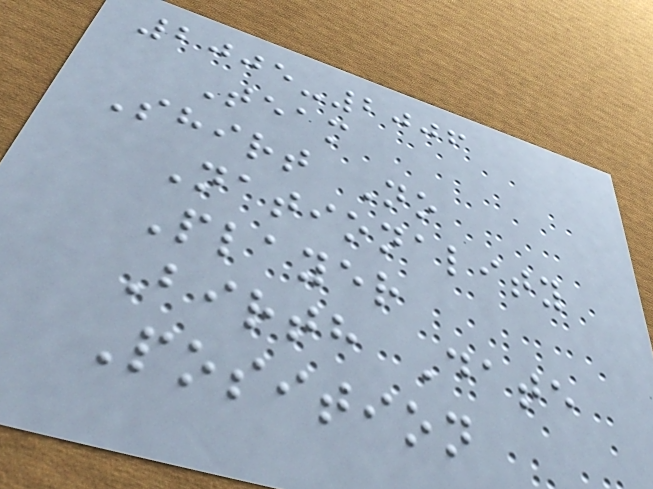2005-2006
Team
Shirt No
Nationality
Player
Birth Date
Position
